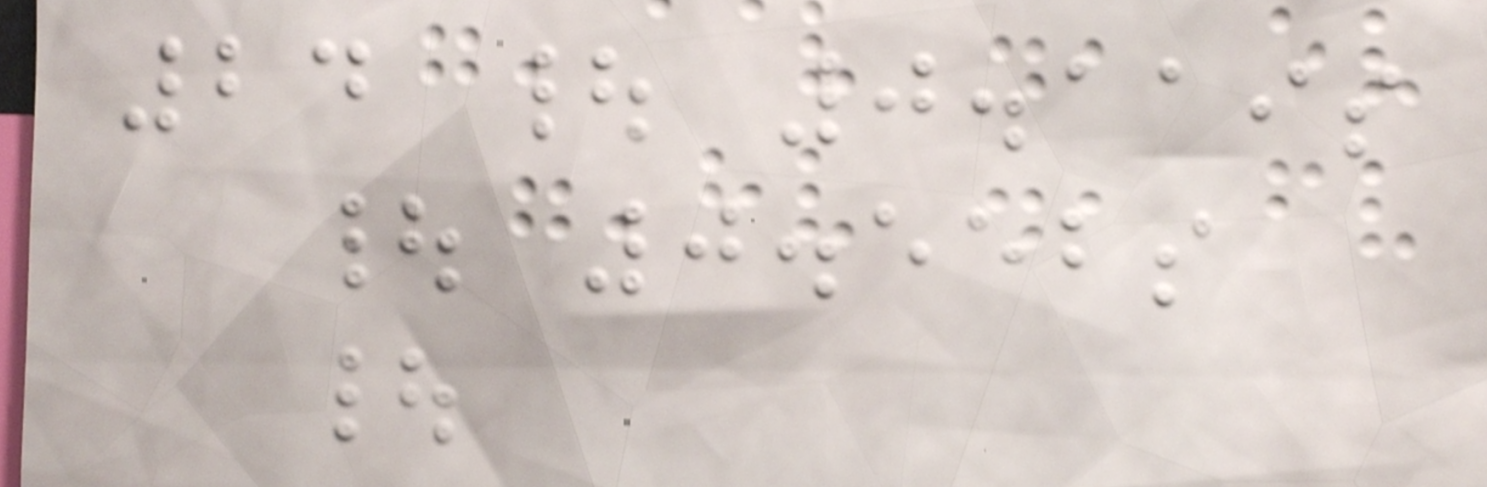24 | 0.119s
| 0.552s
|
